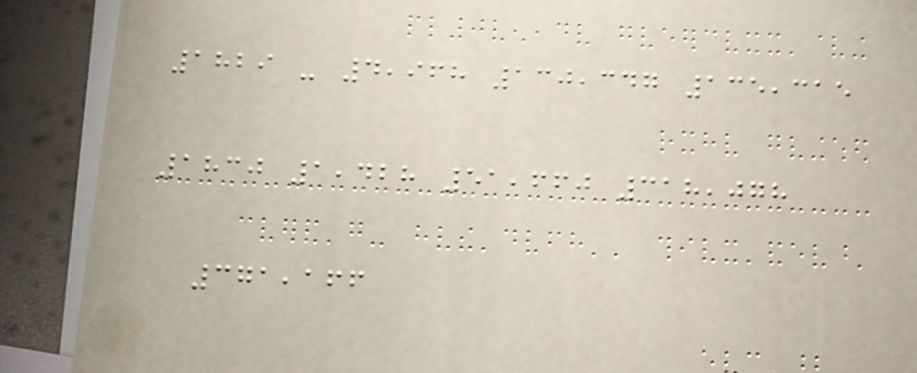1829 - 4,968 130,347 135,315
1830 1,428 51,660 318,078
371,166
